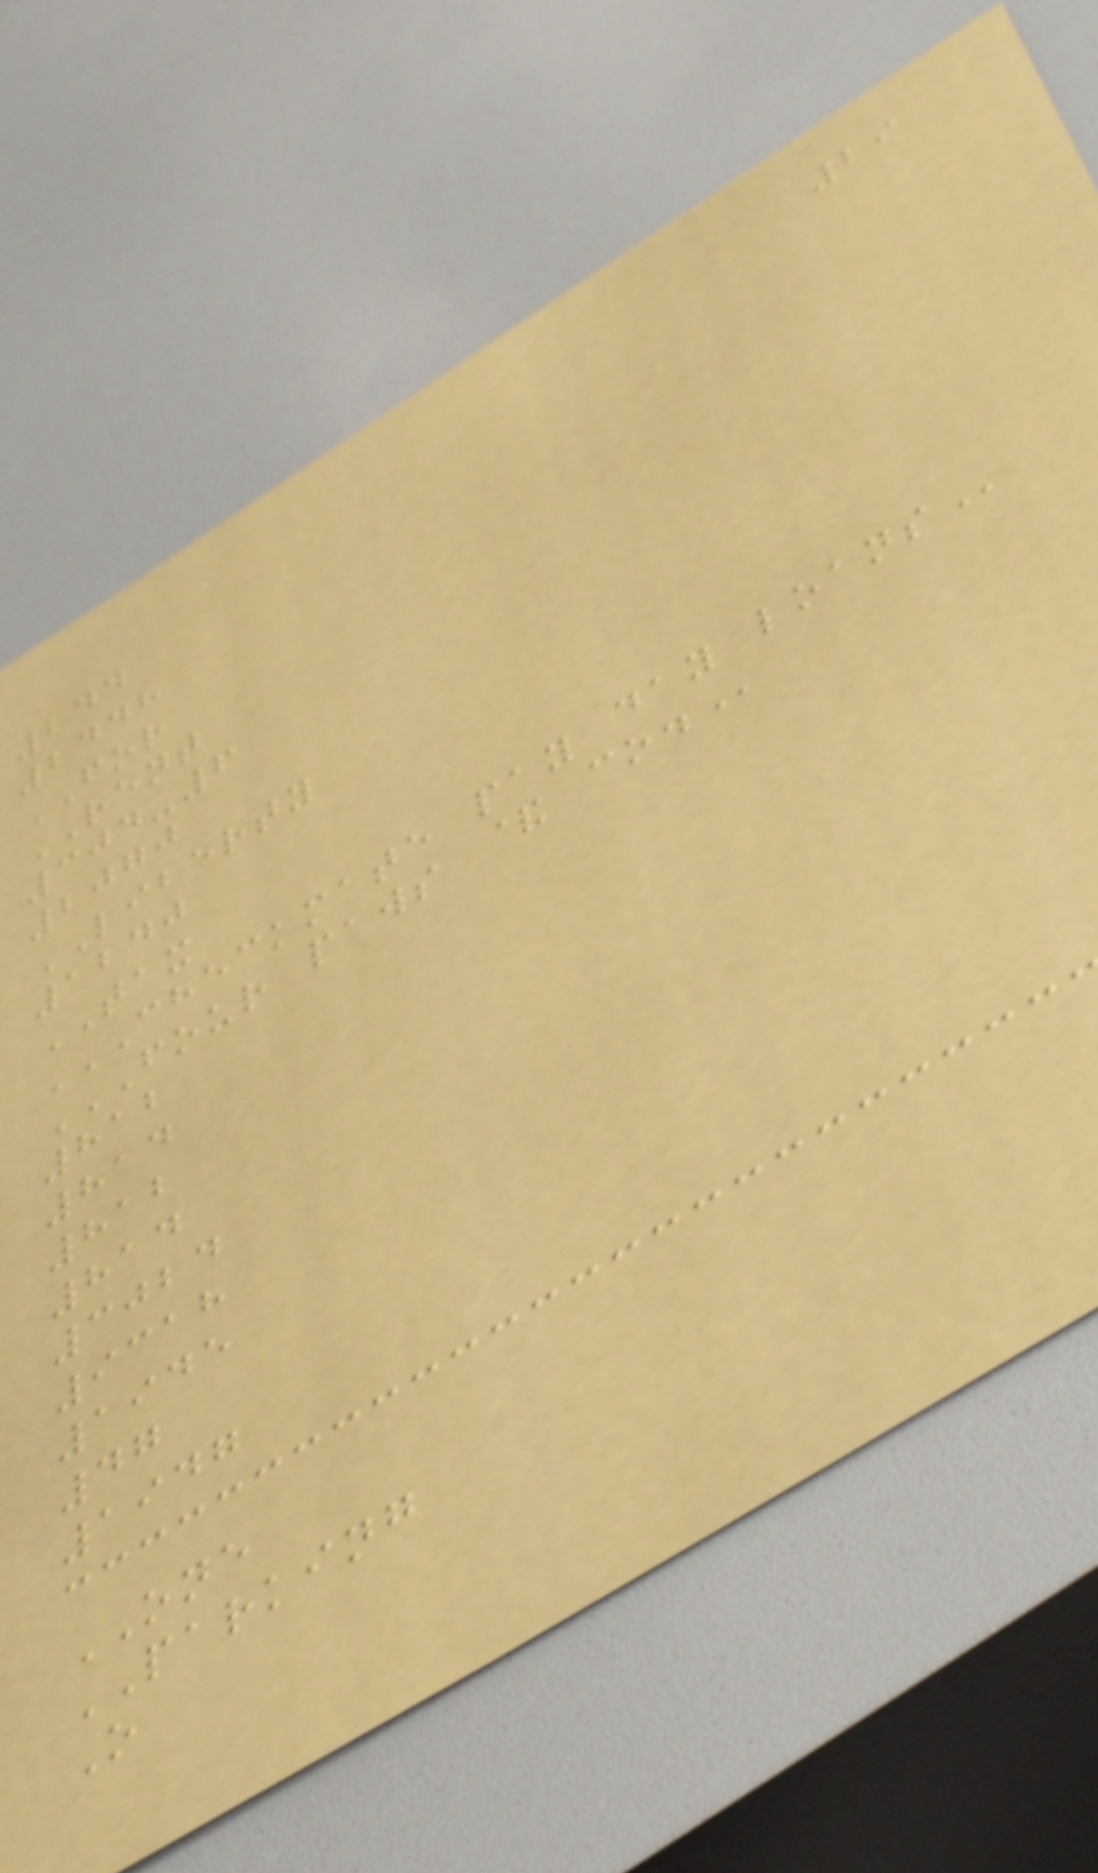29
244
2448
FOR
RENT
304-6
2070
LIBERTY
1240
TAX
CHECKMATE PAY DAY LOANS
FOUR PAWS & CO.
812
814
812
814
3024
9318
1945
47
1947
ONE
PARKING
O
